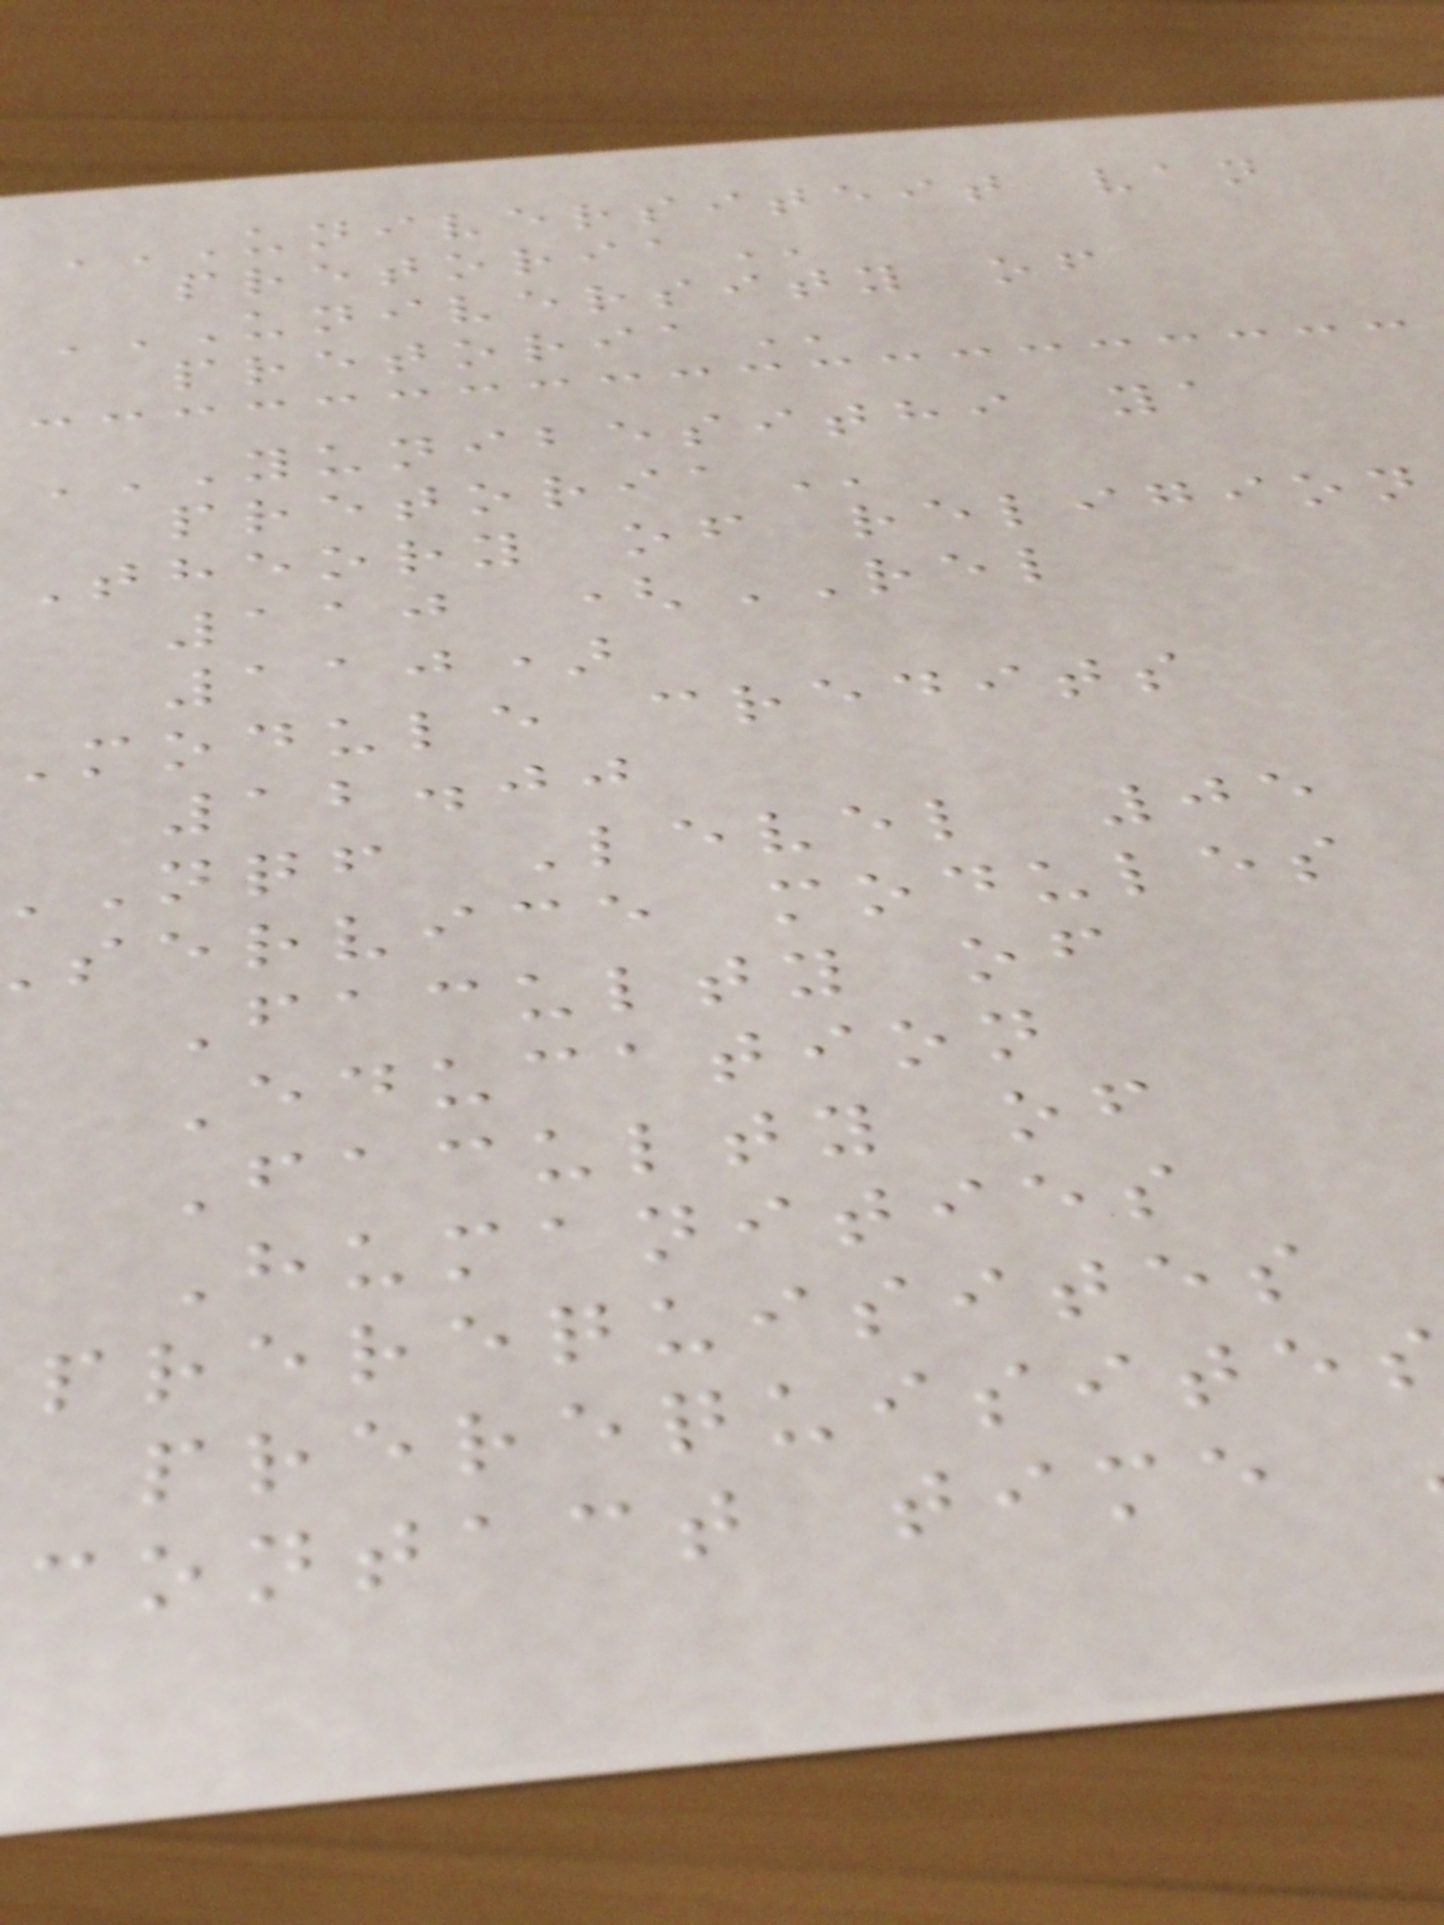UNIVERSITEIT VAN
UNIVERSITY OF
YUNIBESITHI YA
Theory of religion
110 (REL
110)
module credits
12.00
nqf Level 05
service modules
Faculty of
Education
Faculty of
Humanities
prerequisites
prerequisite
contact time
